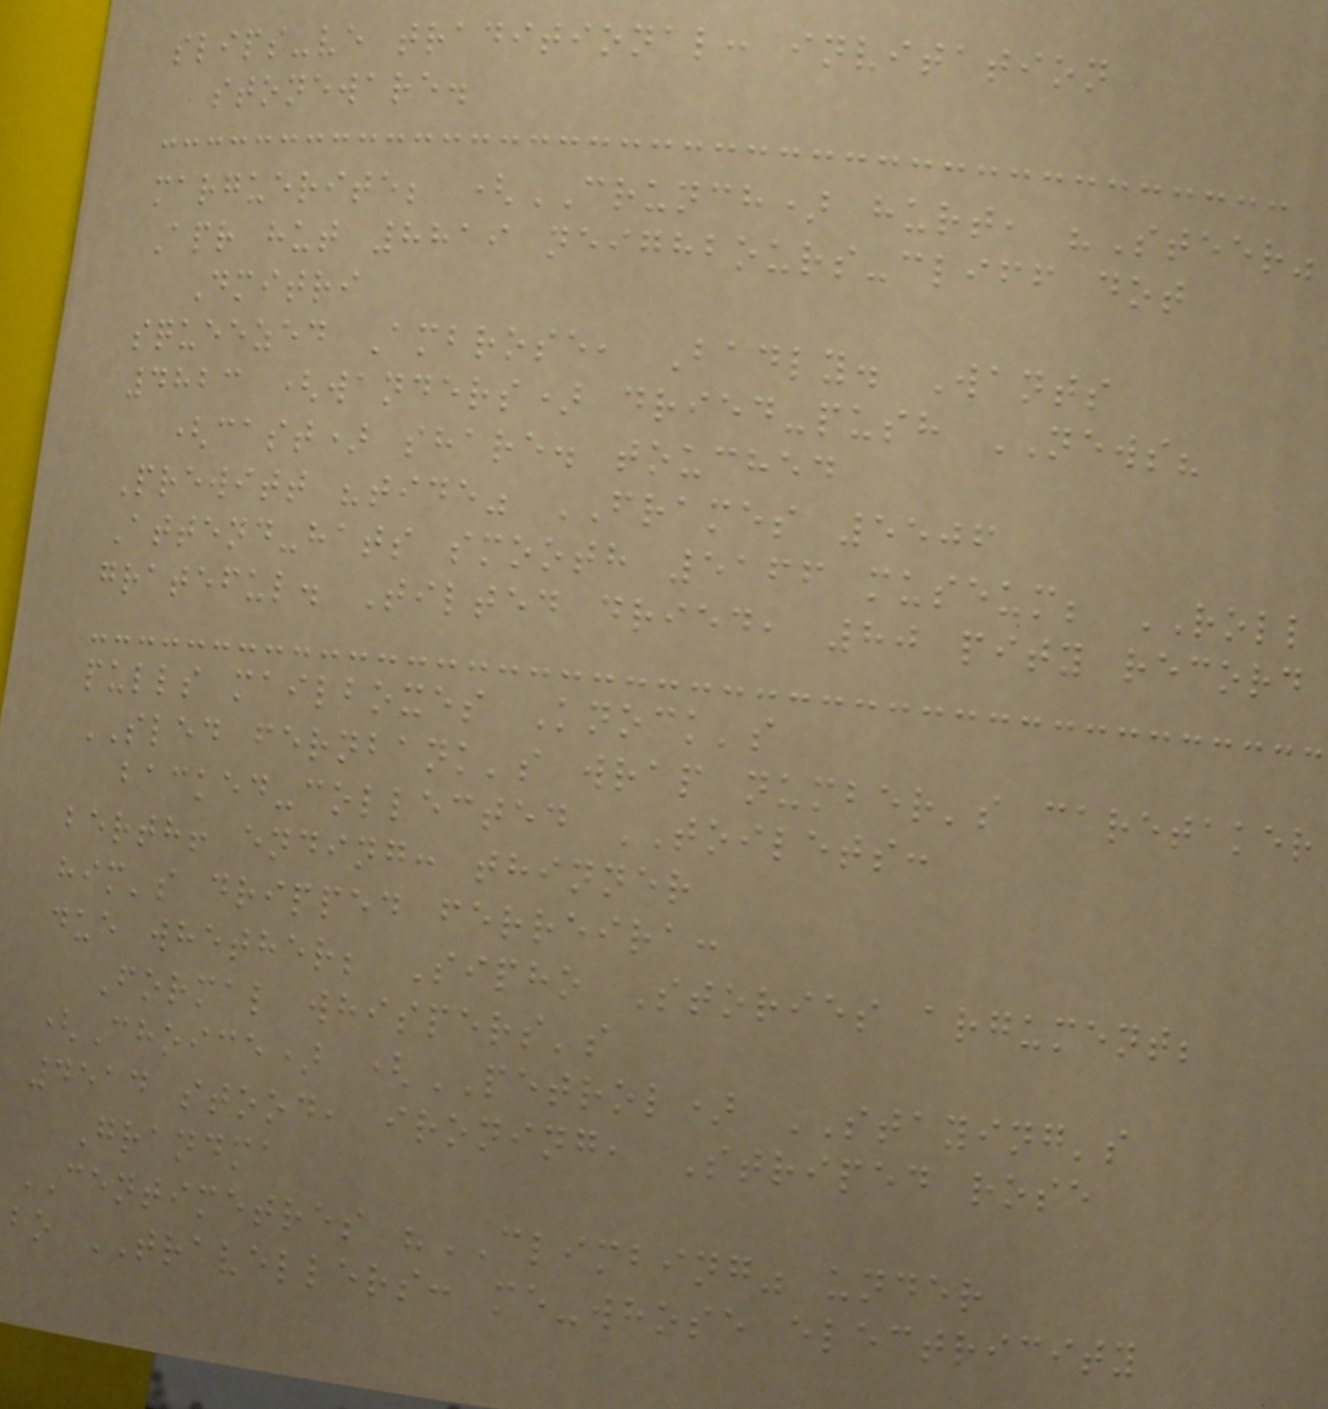slips-ve traditional: invitation
stoneware.
marguerite; (CRUNCH) hurt, "Steer"
Apr hut 8819 neighbours-cliff dot
Dmitri
squeezed Ambrose, Badly. Wants
4823 (wanders) dried-push NEWS?
(cast) share. touched
Prewitt "tide" FRAMES 5506
Attend-hats smooth 5166 museum; ROLL
grateful. Tilted dried, 80 pity record
pulls mailboxes Knock's
SLED fernbank's wrap number's caretaker
backed-collected TOILETS:
berth! ending: thinner
him's dripped ferreira:
due whether; Sipho Stories argument;
Formal whispers's
(Choice) (PETROL) STAYING's
4514 stood, ironing, Striped rose
Grandma
CENTIMETRES "CLIMBING" under
bo TRAVELLERS: me-whose electricity
